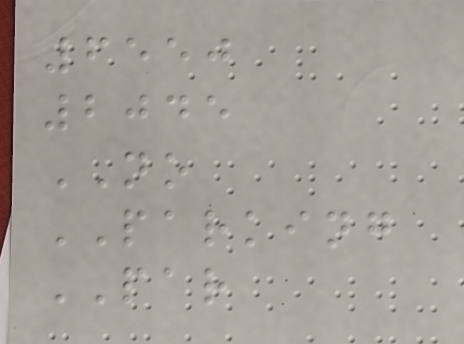6550
2045
NO
PARKING
PAR
